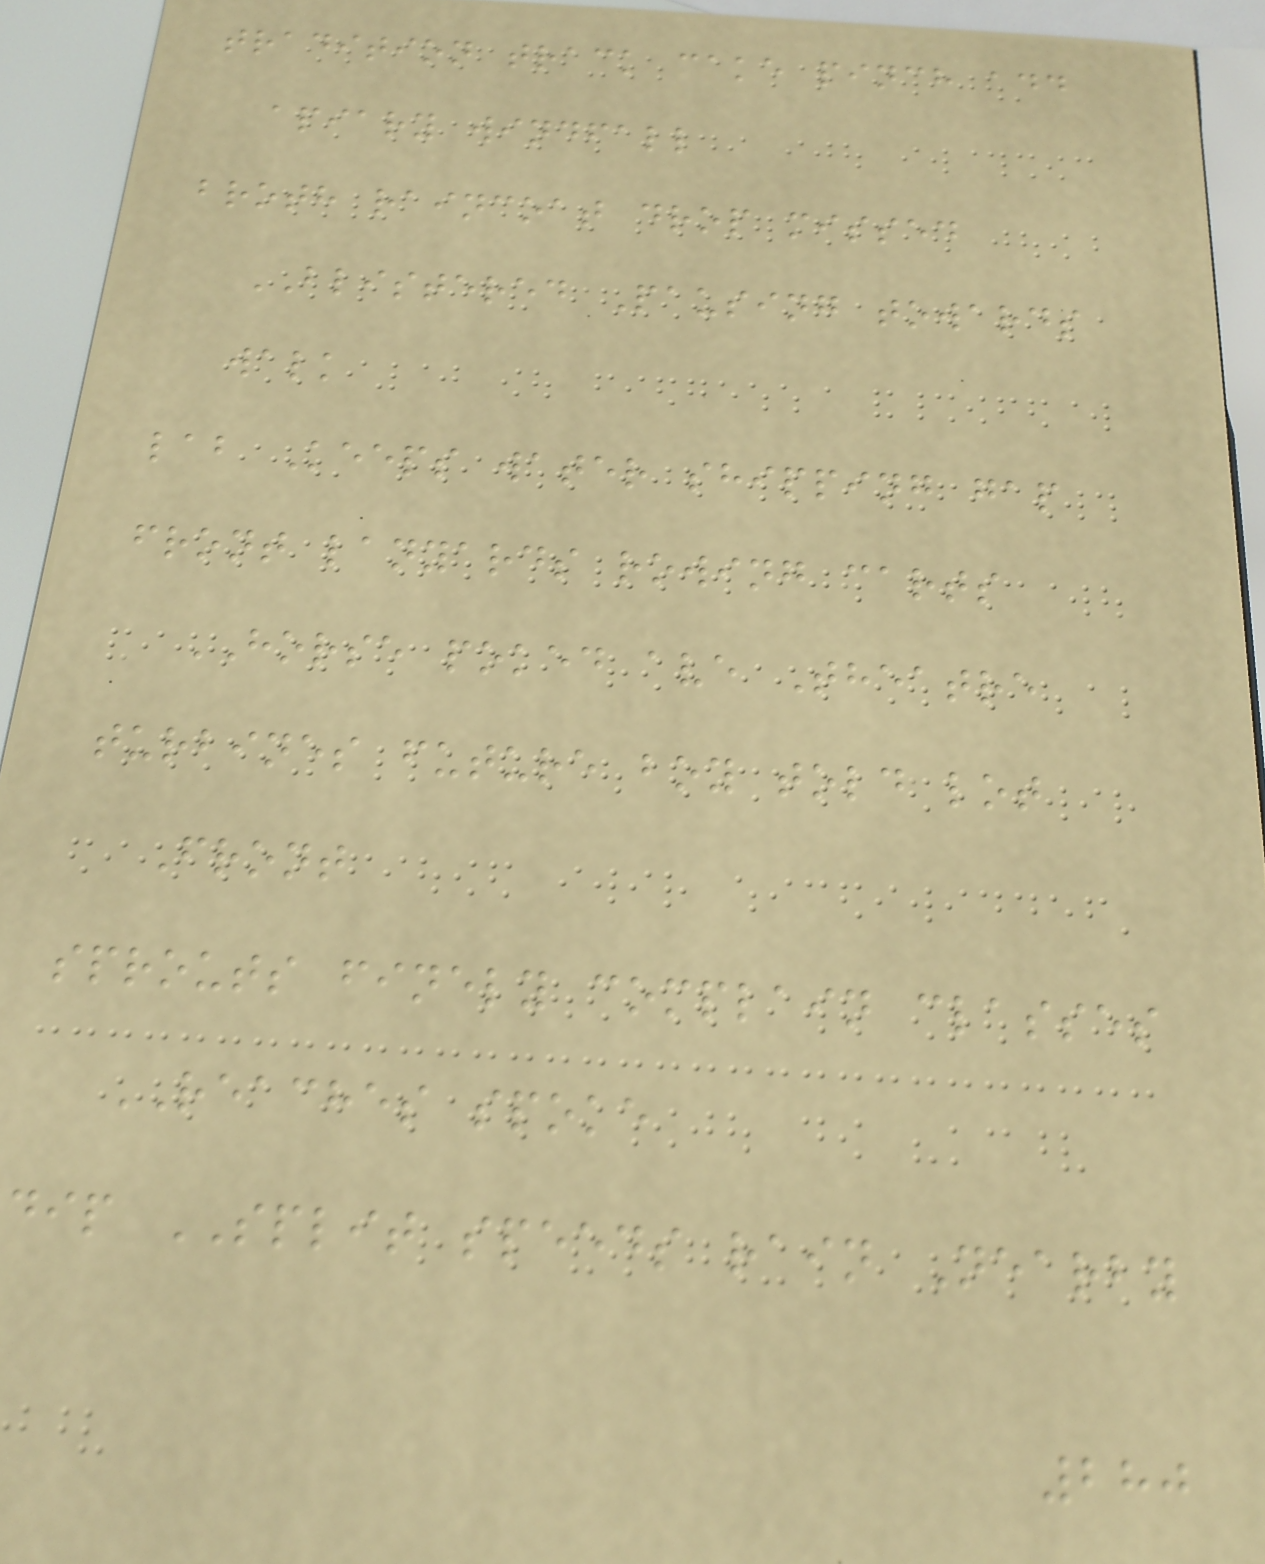tradition track cake pinch add
apiary windfall
broth raincoat drop missed
BLISTERED Pausing towards
walk
lab Keeps water shipping gap
front lanyards rowing carts
HORSE poked ave Theatre
turbines future boy told lot
Front
sprouts finely complain classes
REACHES spoke
dip SPLIT speeds rain Nearby
280
